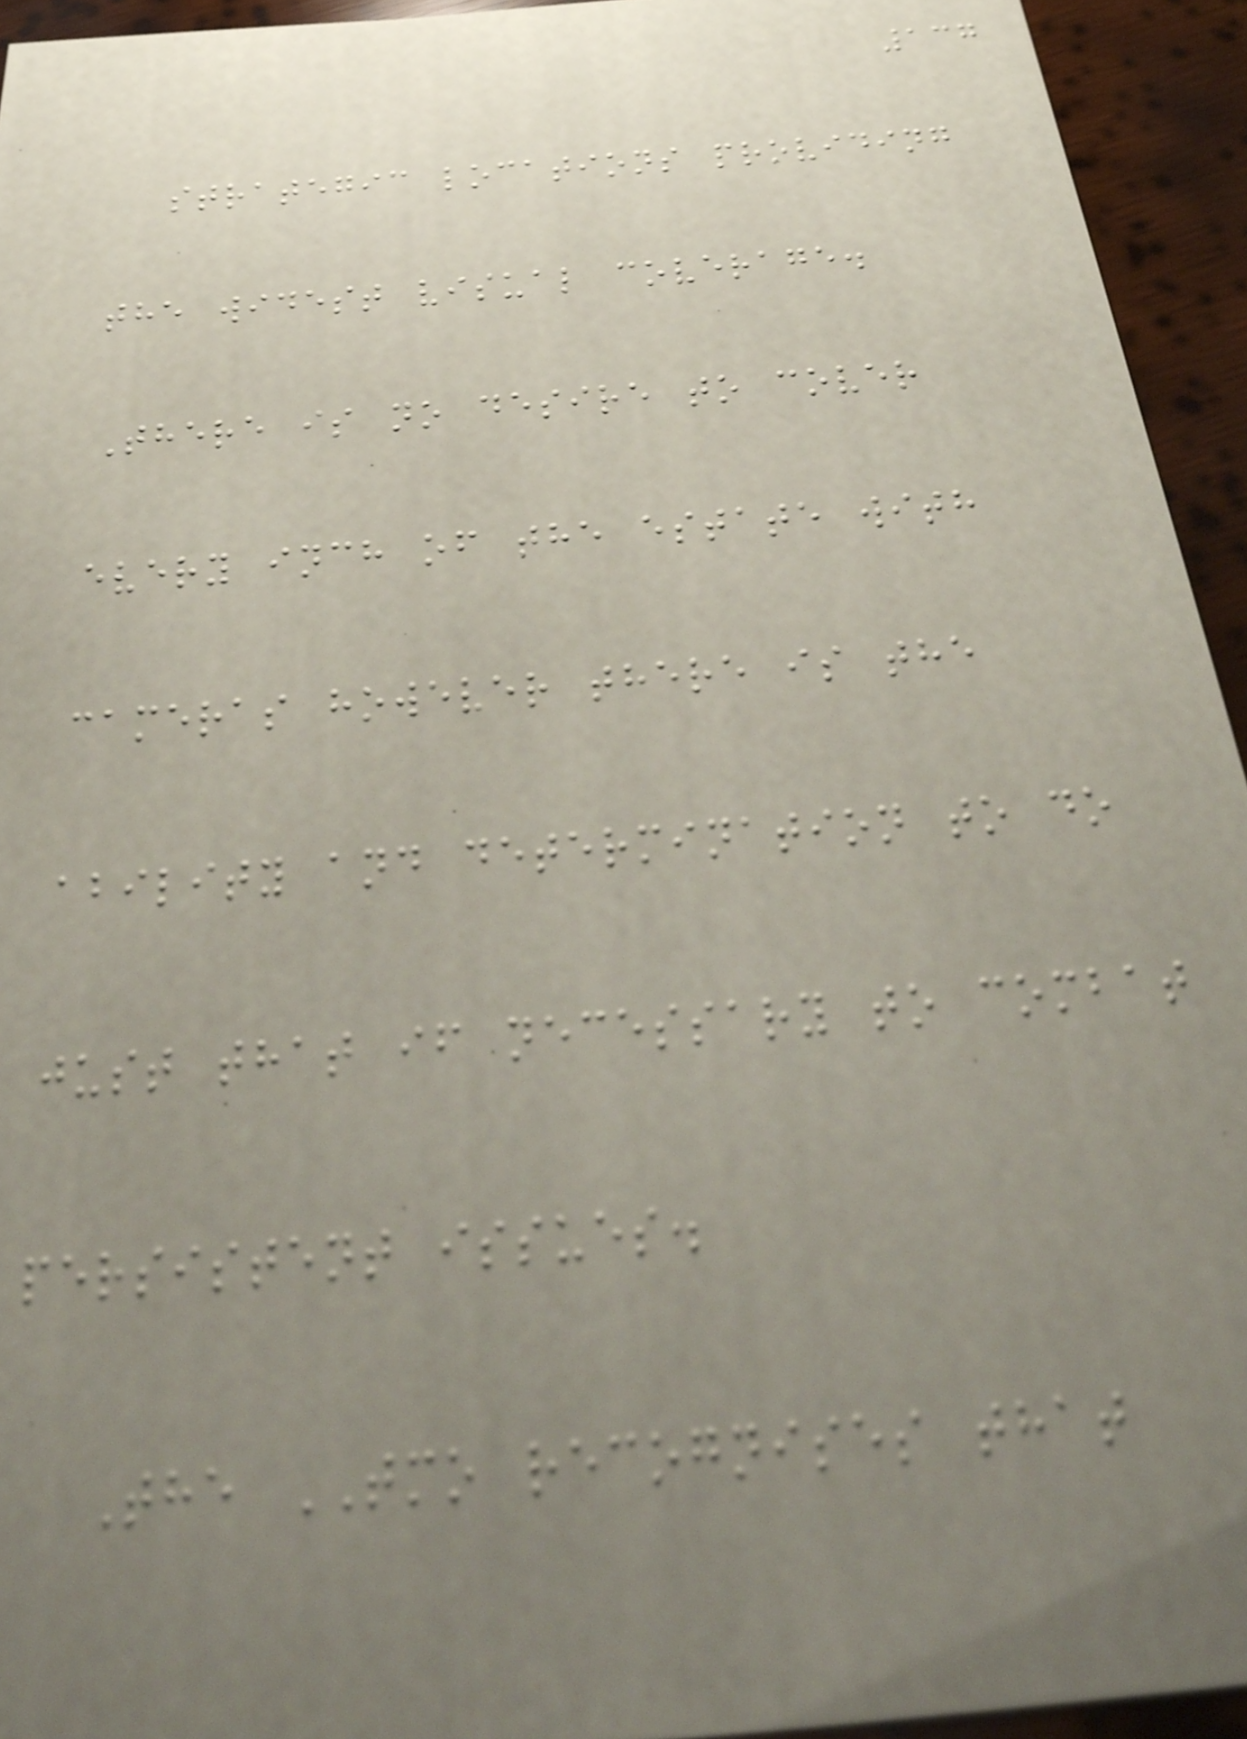137
strategic locations providing
the widest visual coverage.
There is no desire to cover
every inch of the estate with
cameras however there is the
ability and determination to do
just that if necessary to combat
persistent issues.
The TMO recognises that
